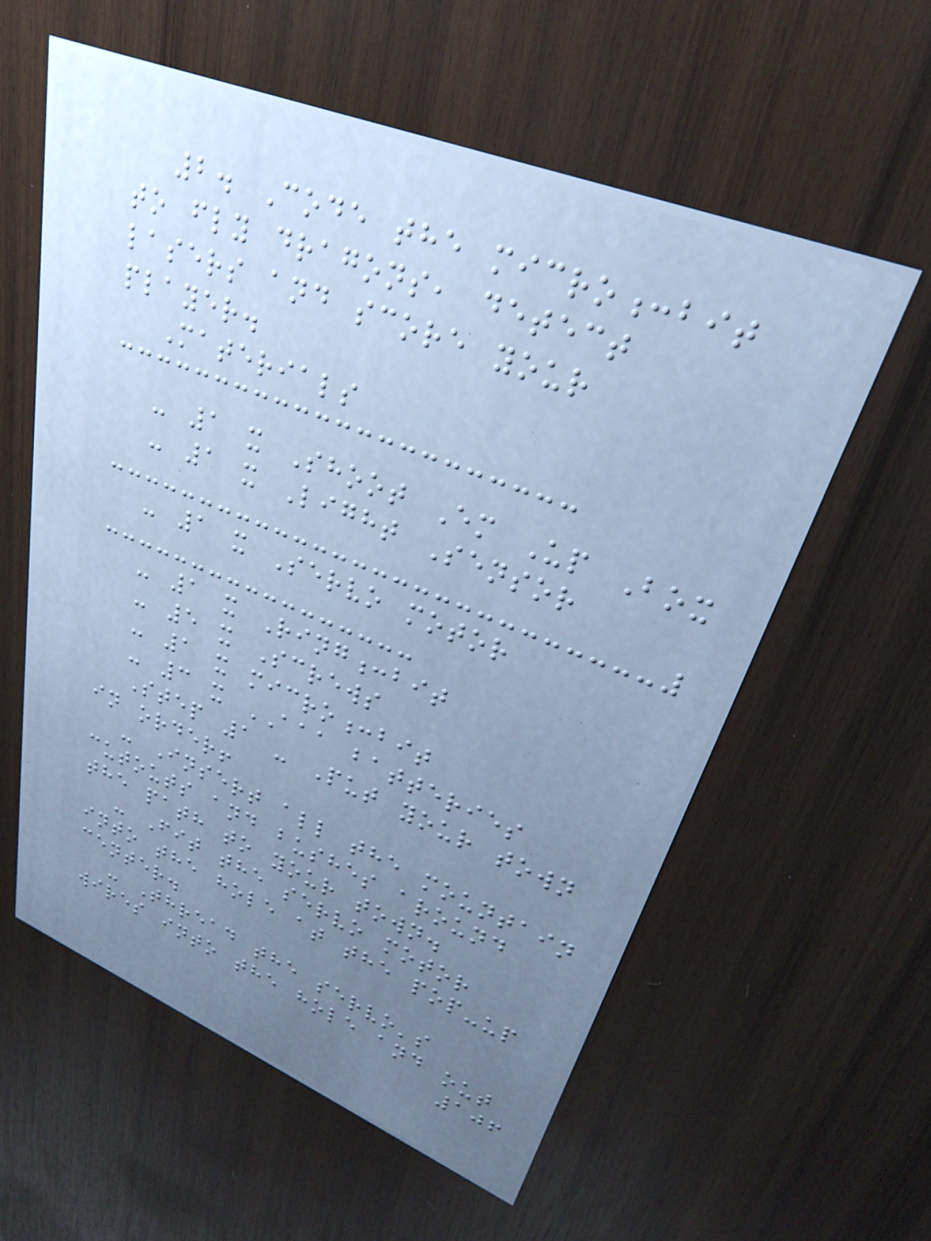2. Code the micro:bit
to fly dragons, detect
lasers and score your
player.
Materials
- 1 x Shoot Em Up Box
- 1 x Light Sensor
- 1 x Servo motor
- 1 x Ring:bit
- 5 x Screws
- 1 x micro:bit
- 3 x AAA batteries
Step 1 - Put your town
in order!
- Insert all the mountain
cutouts and bushes around
the path to your town.
- Fit the servo motor
into the hole at the pop-up
center.
- Thread the servo's
wires into the hole and out
106
